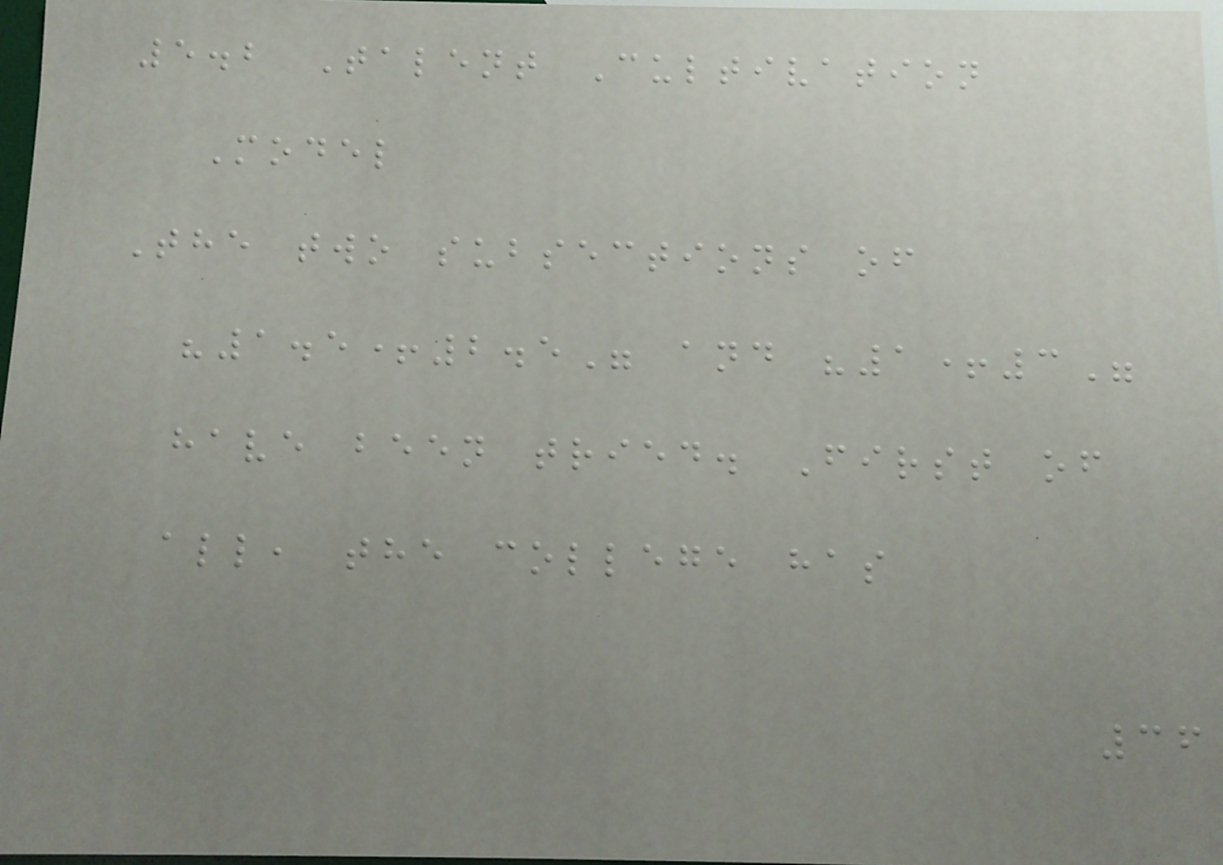5.2 Talent Cultivation
Model
The two subsections of
"1.5+2.5" and "1+3"
have been tried. First of
all, the college has
36
